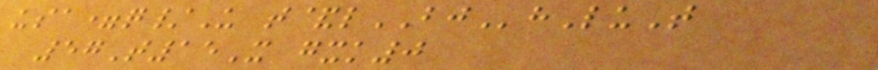usa=q/U t&lBJhLuT
57T15X gxk0
